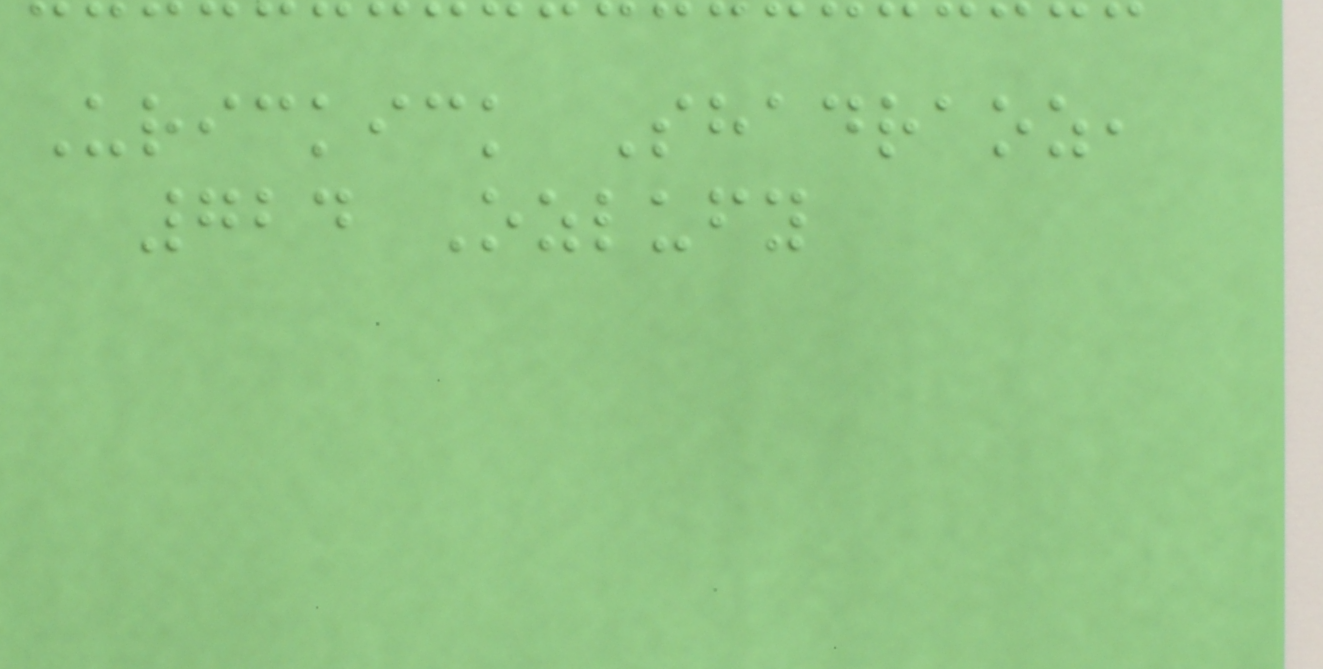Urickick Shadraoz,
724 Ozlufy
